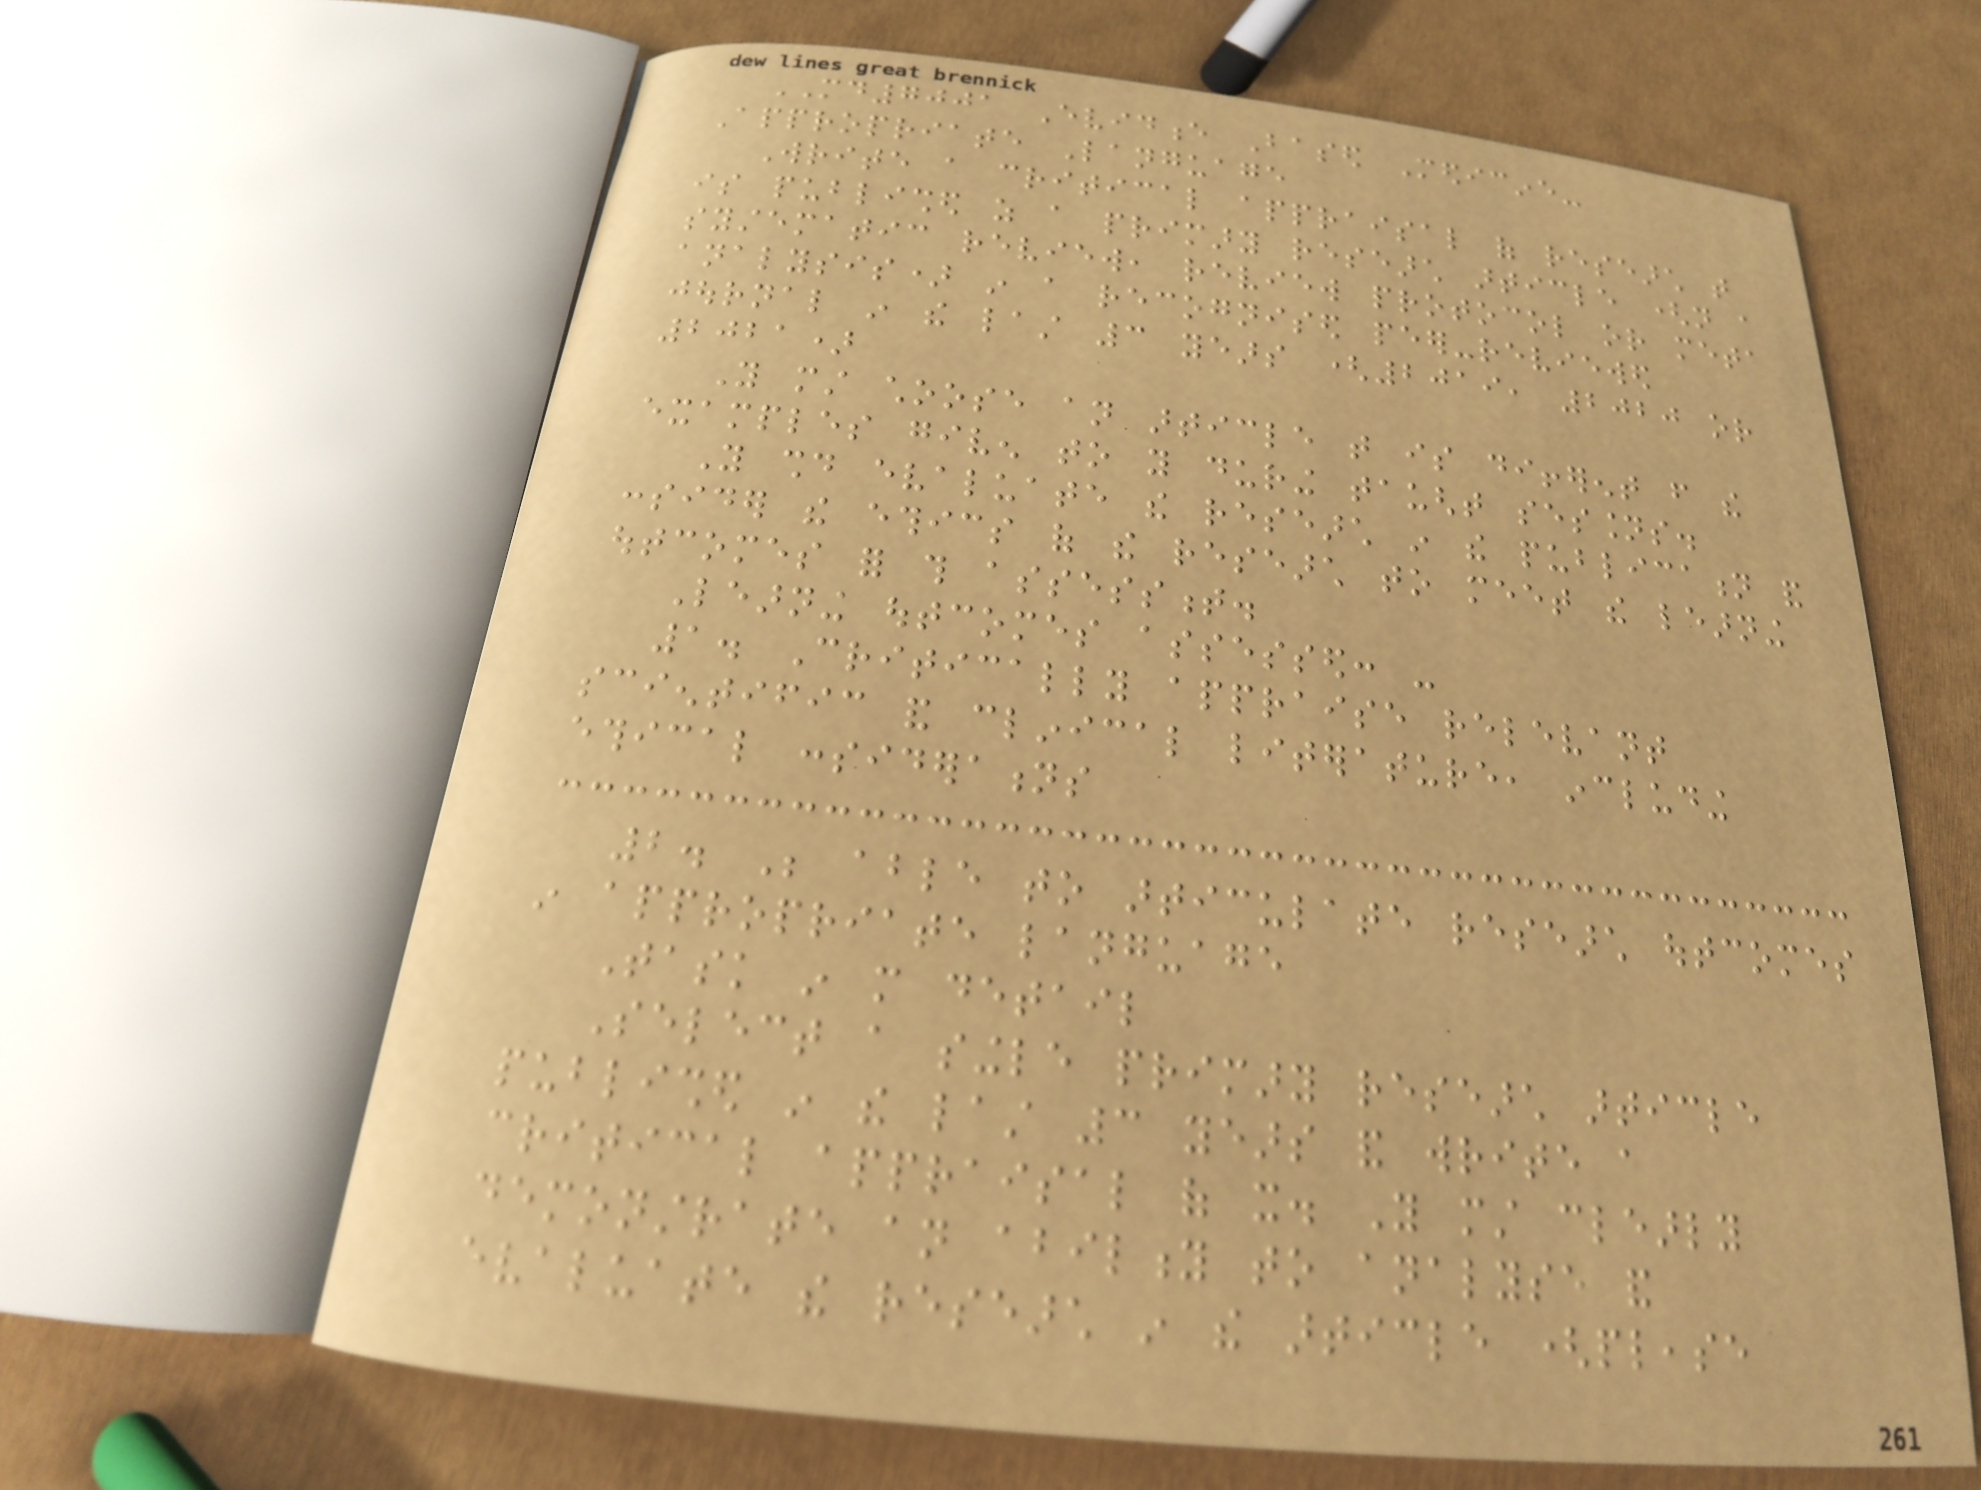MD7001 Evidence Based Medicine-
Appropriate Language
Write a critical appraisal of research that
is published as a primary research article (not a
systematic review, review protocol or meta
analysis) in a recognised peer-reviewed
journal in the last 3 years (2019, 2020 or
2021)
You must choose an article that is different from the
examples given to you during taught sessions.
You should evaluate the research in the publication and
consider the ethics of the research to meet the learning
outcomes for this assessment.
Learning outcomes assessed: -
1. Critically appraise relevant
scientific and clinical literature, including
ethical considerations
2. Be able to articulate research outcomes
in appropriate language
Task in more detail
Select a single primary research article
published in the last 3 years and write a
critical appraisal of it. You must clearly
demonstrate an ability to analyse and
evaluate the research in the article (please
